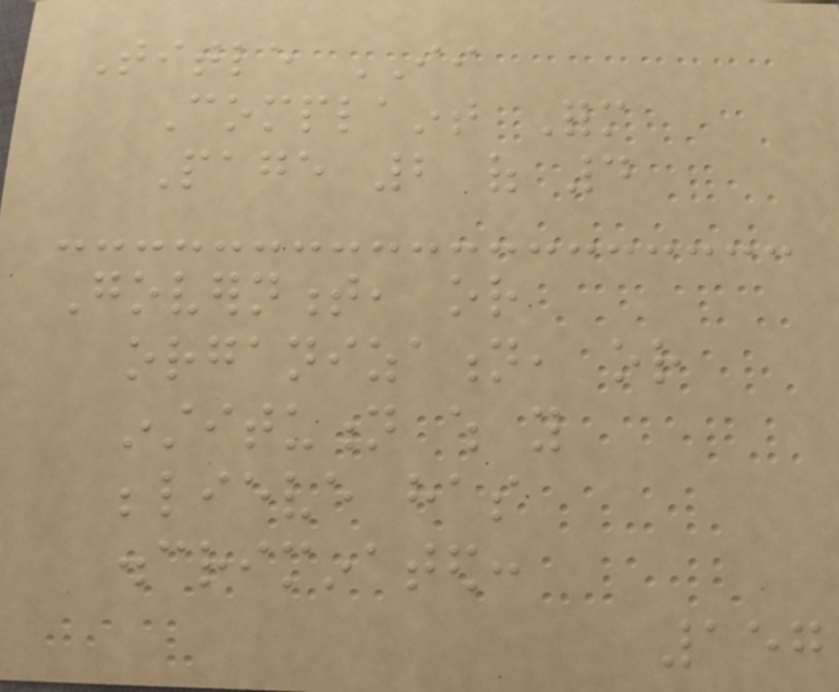Title II
Complaint Form
Page 2 of 4
Government, or
organization, or
institution which you
believe has
discriminated:
157
